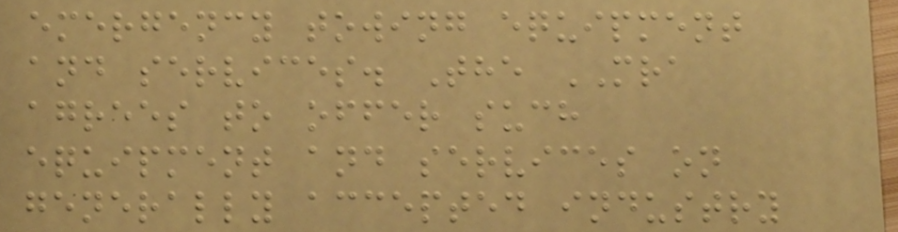emergency towing equipment
and services. The MRA
agrees to offer such
equipment and services on
generally accepted industry
